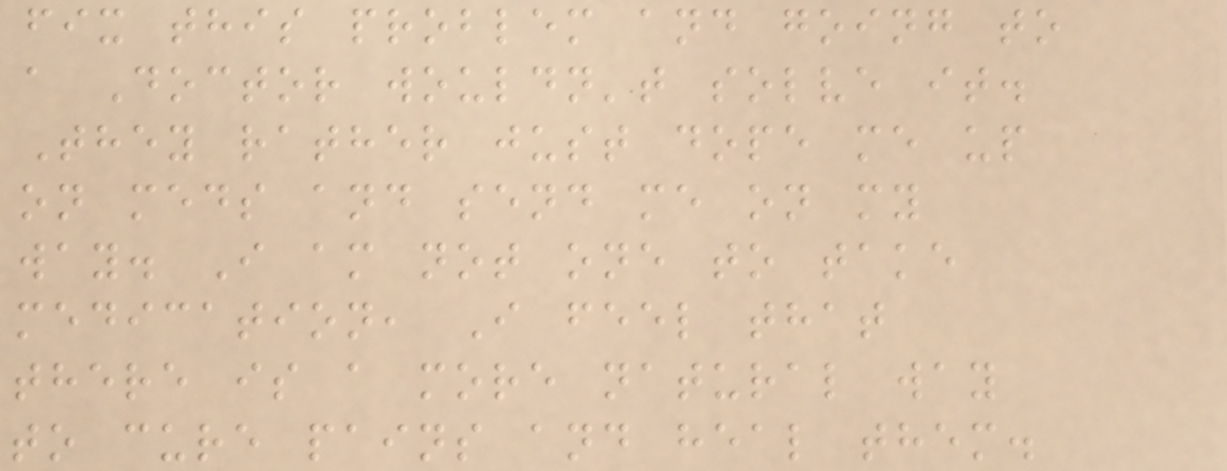fix this problem and going to
a Doctor wouldn't solve it.
They rather just dope me up
on meds and send me on my
way. I am not one to take
medication, I feel that
there is a more natural way
to cure pains and heal them.
